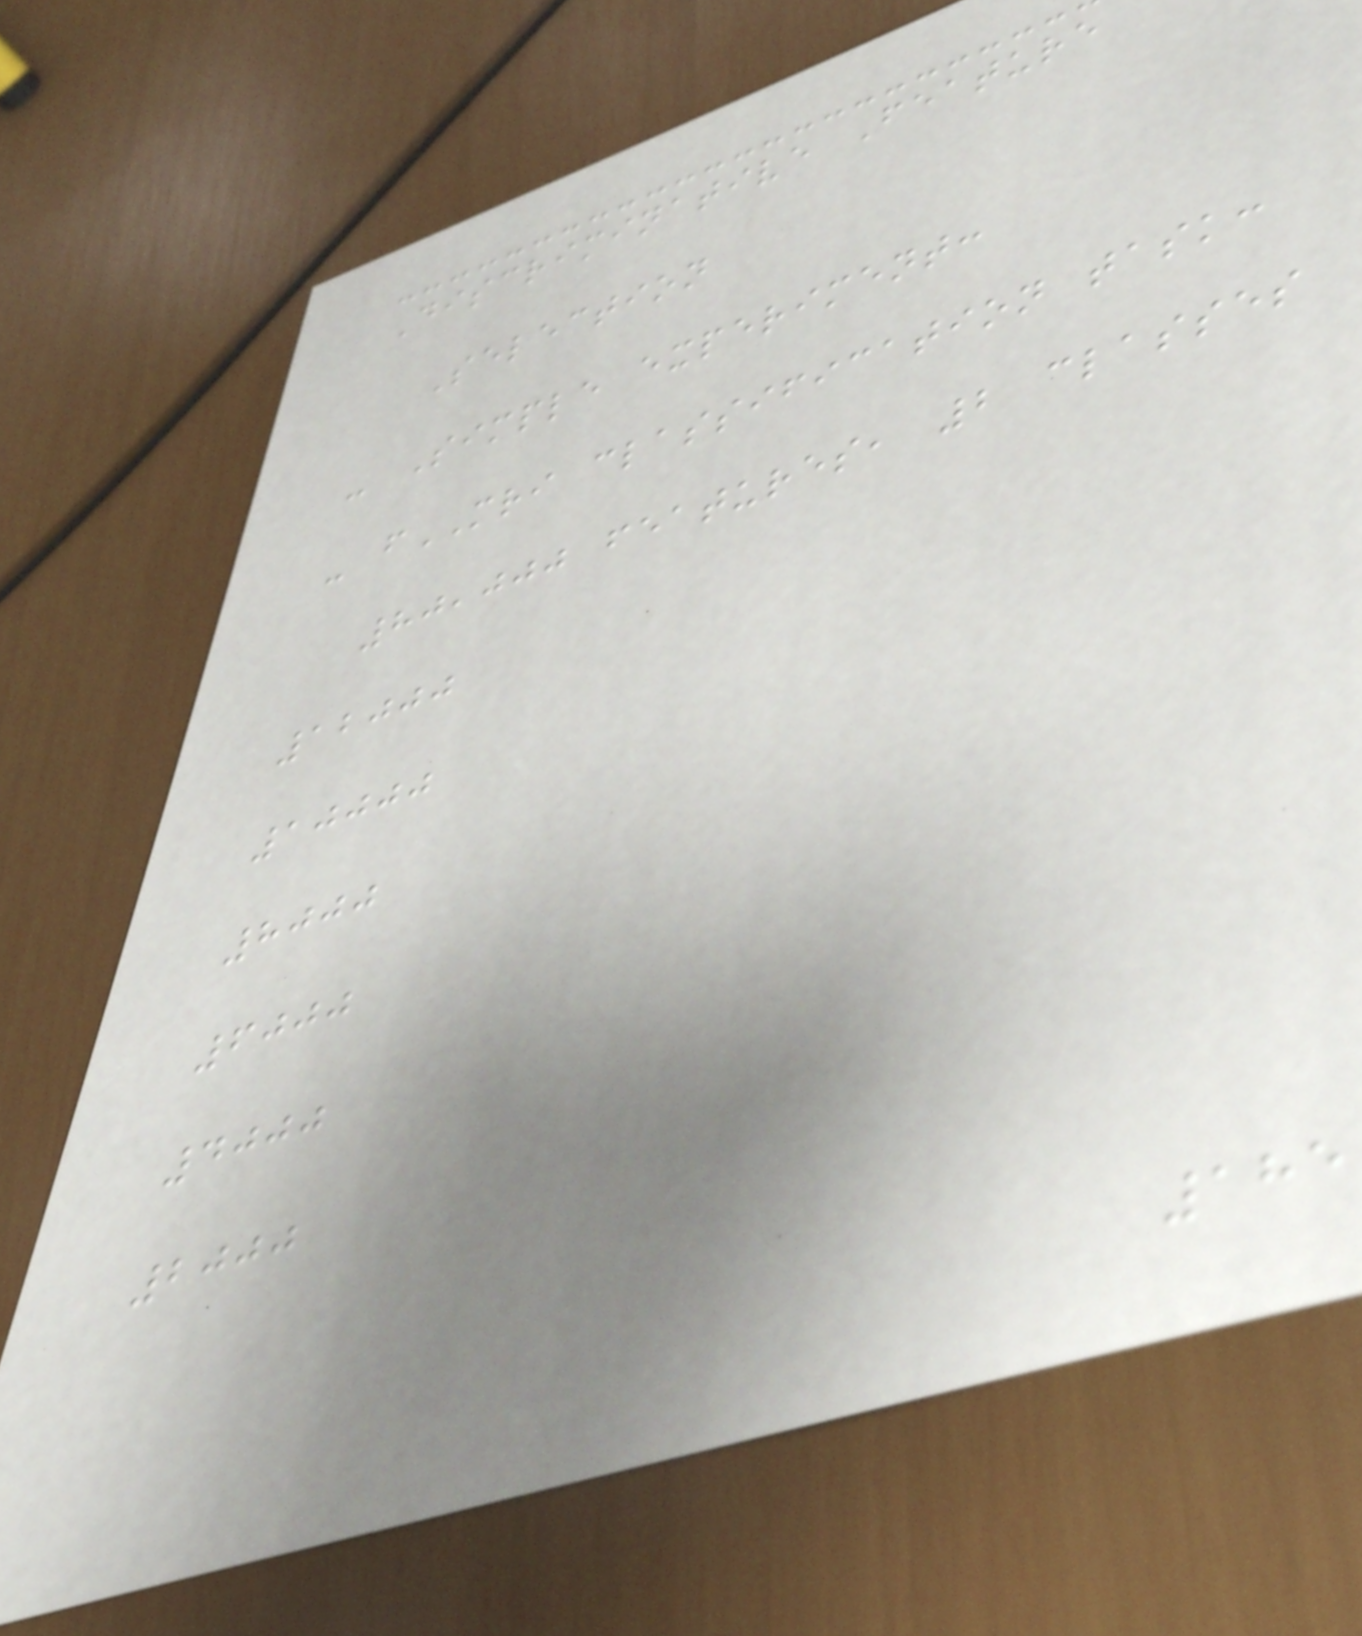Discriminative Feature
Selection
- Simple experiment:
- fMRI classification task:
80,000 features, 2 classes
12000
10000
8000
6000
4000
2000
185
